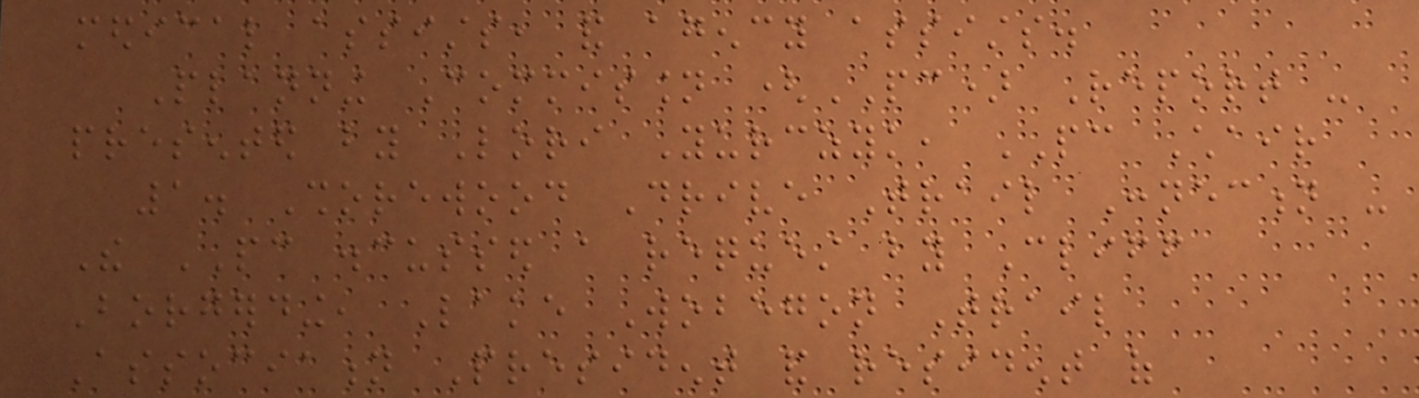medical assists, and agency assists.
Planning Commission (PC) Report -
presented by Lori Yurczyk, PC Chair
1. Shorewood Drive Trail Connection -
The PC discussed a request by Cliff
Borgerding, Lake Wobegon Trail
Association President and resident of
